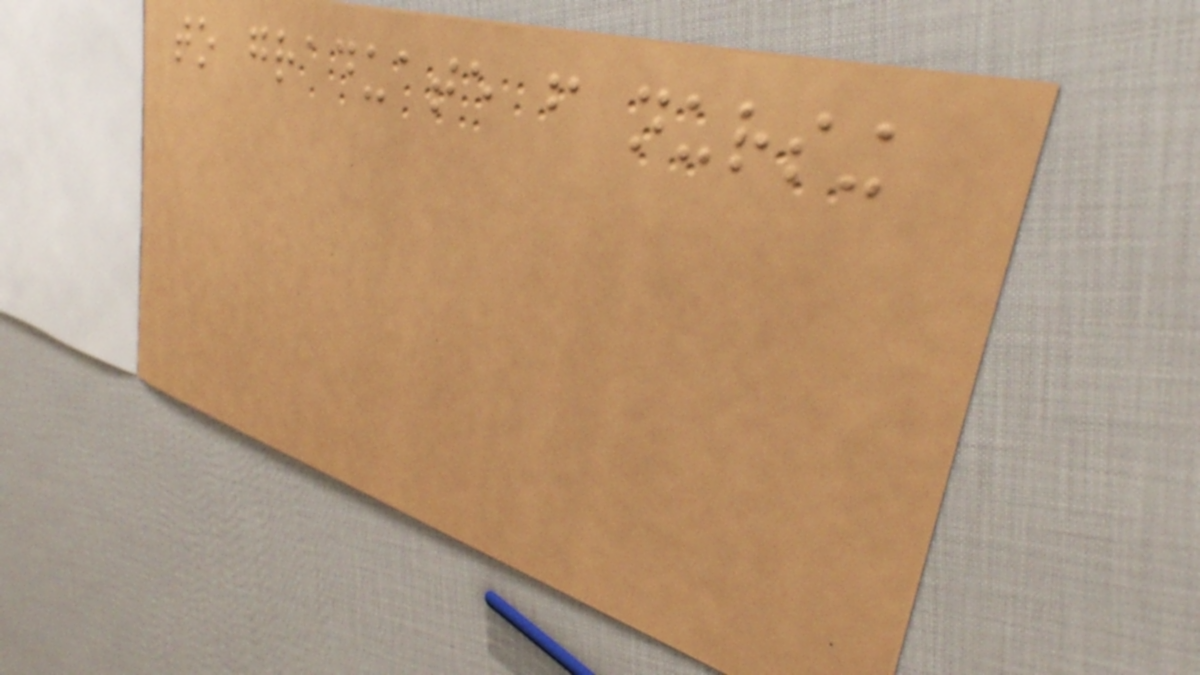to graduate from nursing
